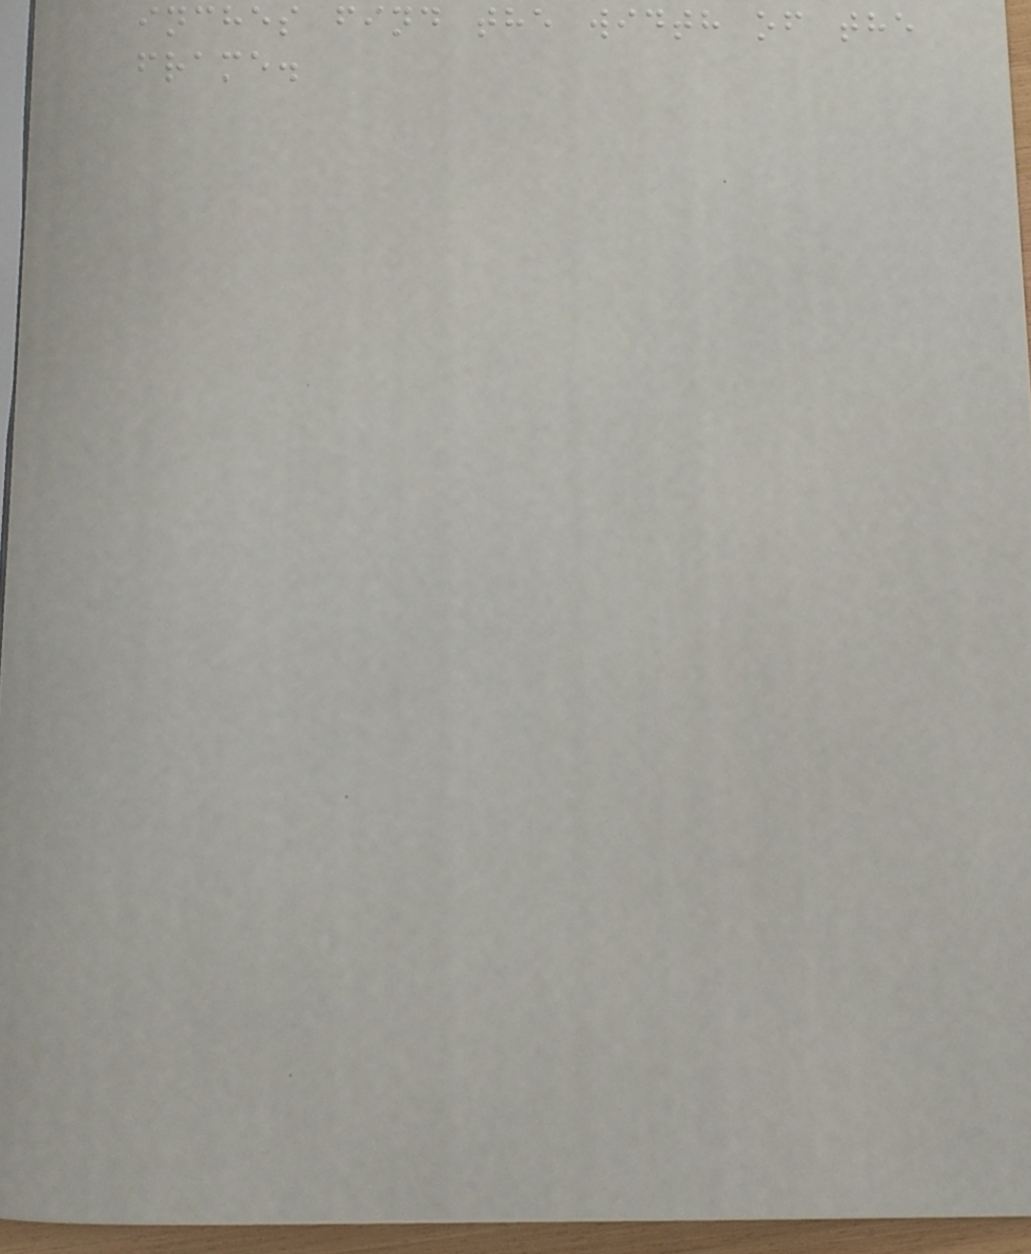inches find the width of the
frame.
